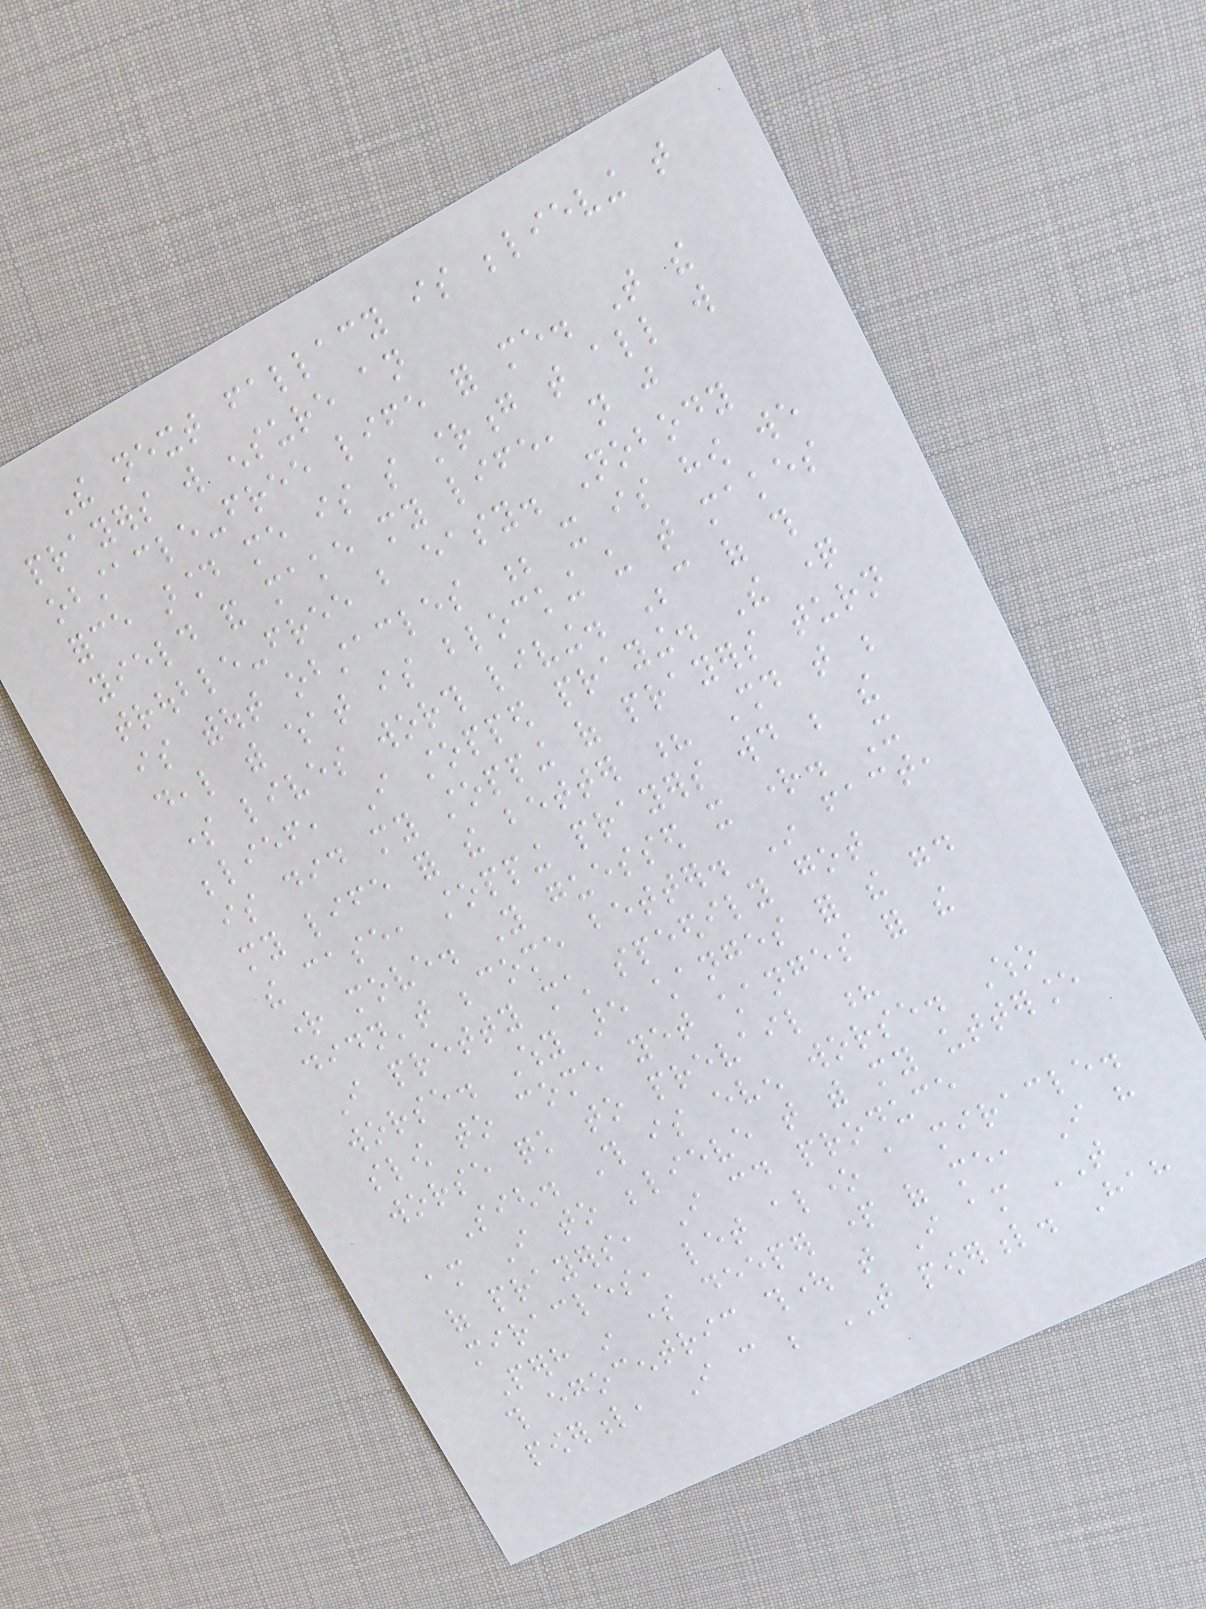The next fallacy is believing that
prayers will ensure an
obstacle-free life for me. That the
force around me is so strong that all will
yield and make my life, not just
trouble-free but easy. Nobody
is without obstacles ; it is how we
deal with what is blocking us that makes
some lives worth living. Because of this
belief, I stopped praying. The question
is did my stopping of prayers turn
my life for the better ? Should that be
the case, stopping prayers would be the
right move. You guessed it right. It
didn't become better. In fact,
I pretty much speedily got
worse. Why are changes for the good
slow to come yet changes for the
worse quick to prevail ?
Sigh. This is even worse. Who
am I to believe that with my utterance
of prayers, I could produce
miracles, let alone a miracle.
Perhaps in some deeper part of me, I have
this egocentric thought that I am THAT
powerful, I can be THAT powerful. Hah
